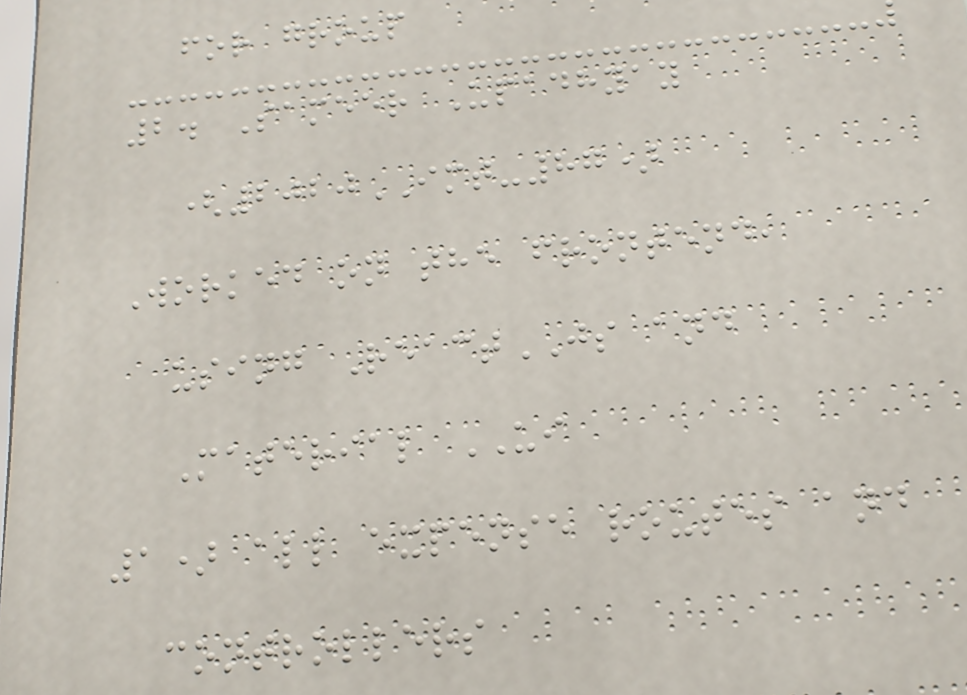for group
2. Sameer Upadhyay
(2020IMT-87)
Worked on the frontend,
using ReactJS and
Material UI
1) all expense routes and
controllers
